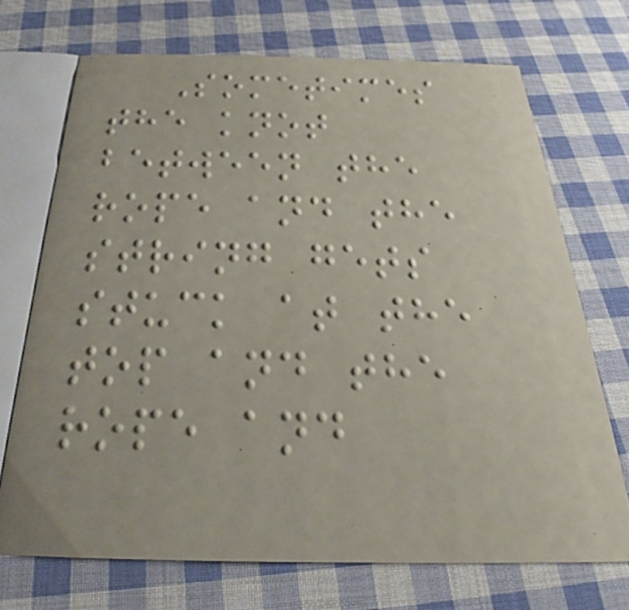Sometimes
the knot
between the
rope and the
string gets
stuck at the
top and the
rope and
